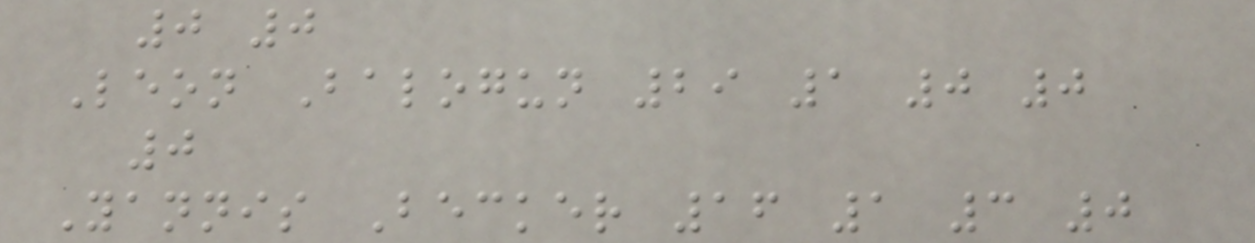0 0
Leon Balogun 29 1 0 0
0
Yannis Becker 16 1 3 0
